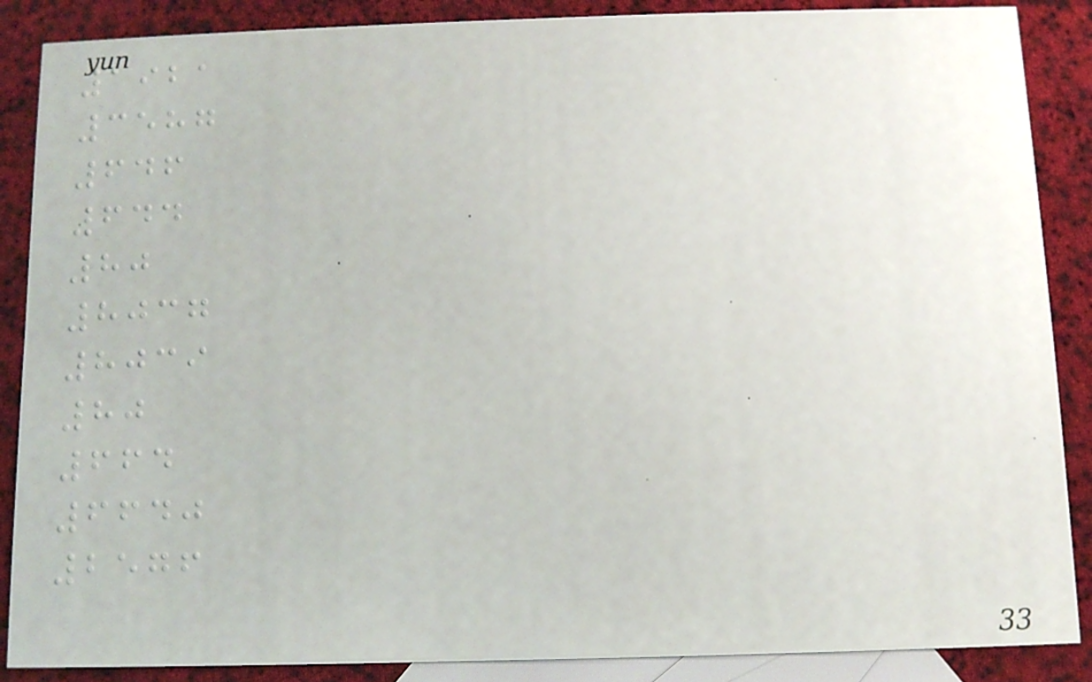1921
3587
646
644
80
8037
8039
80
664
6640
2576
